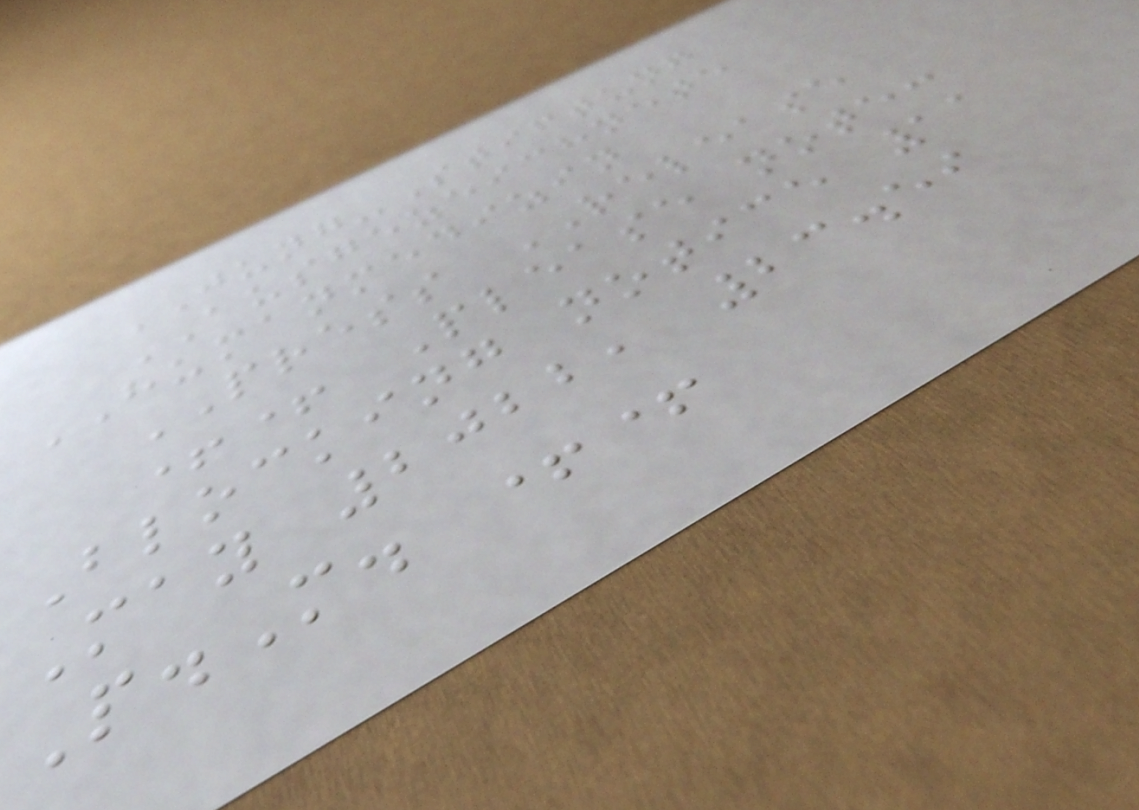JUNG-Stiftung
AUSGEZEICHNETE
HUMANMEDIZIN
PRESS RELEASE
++ Please note:
Blocking notice 11
May 2022, 23.59
P.M. ++
